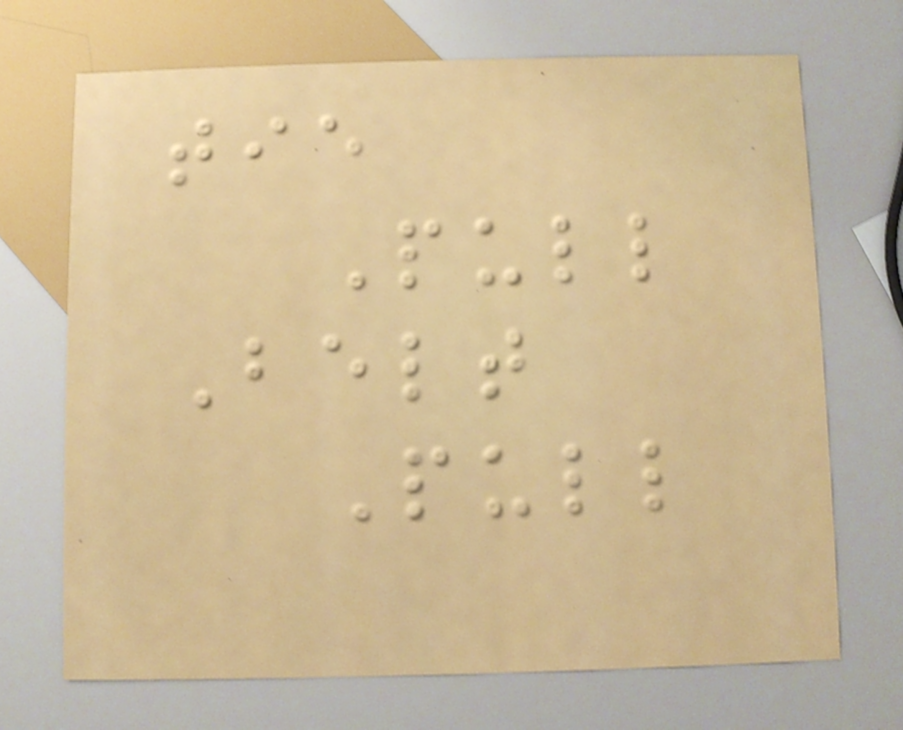tie
Pull
Belt
Pull
